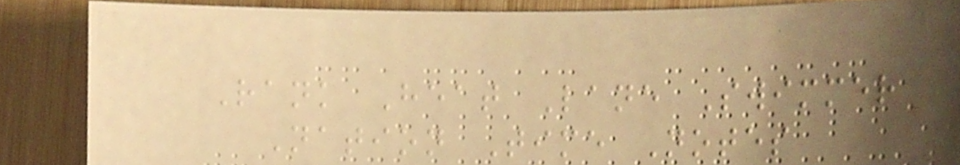Rank Heat Lane Swimmer
Nation Time Notes
